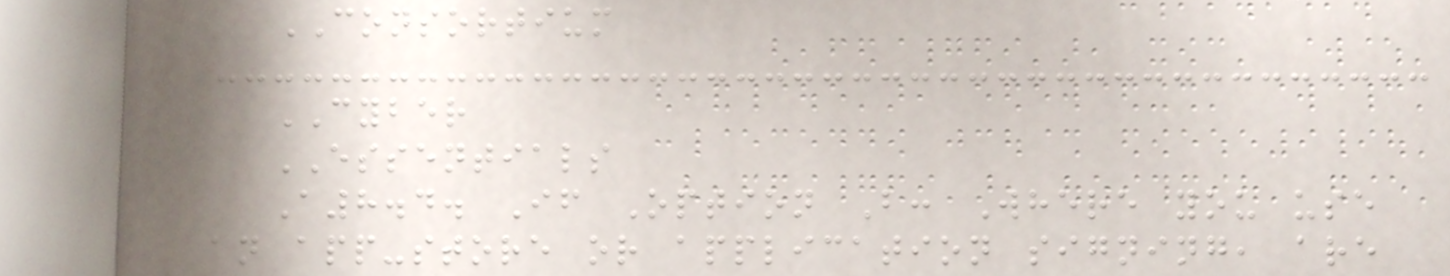CONSORTIUM
CYBER
ESSENTIALS
A8.4. If Option B: Where you use
an app-store or application signing, are
